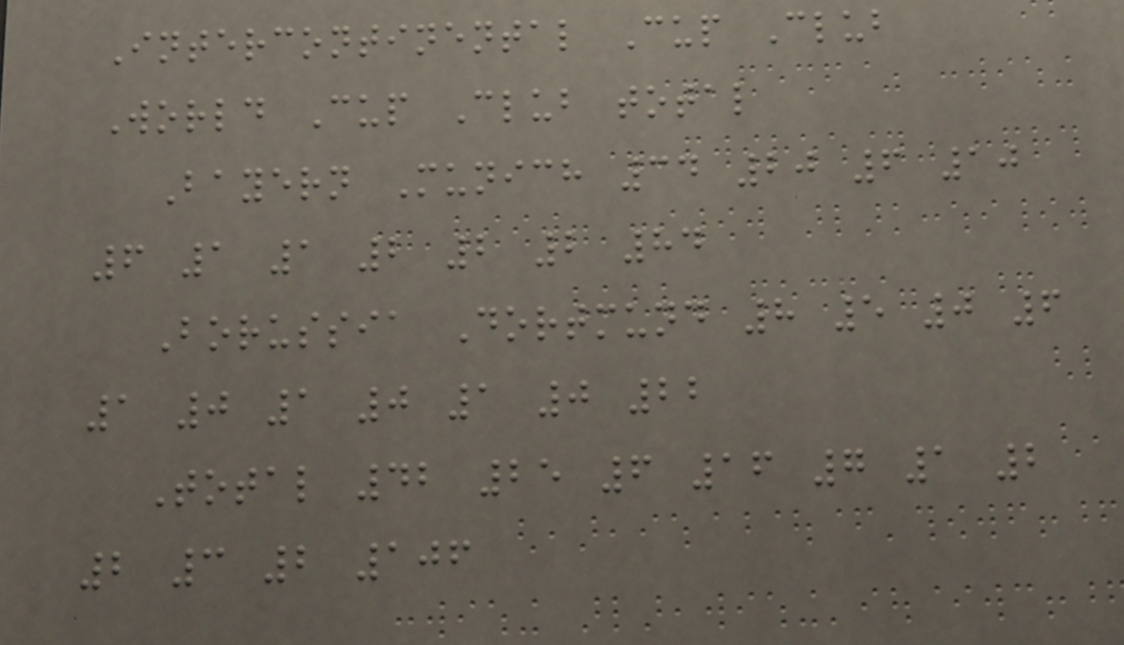Intercontinental Cup Club
World Cup Club total
Bayern Munich 34 20 6 10
6 1 1 2 2 2 84
Borussia Dortmund 8 5 0 6
1 0 1 0 1 0 22
Total 42 25 6 16 7 1 2
2 3 2 106
